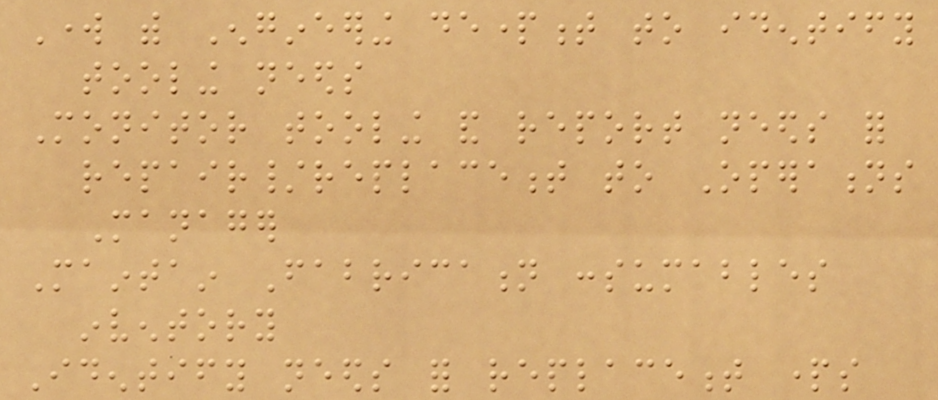Work with Engineering department to identify
tooling needs
Monitor tooling and report needs for
repair/replacement to Operations
Manager
Maintain Fabrication consumables
inventory
Identify needs for replacement parts
